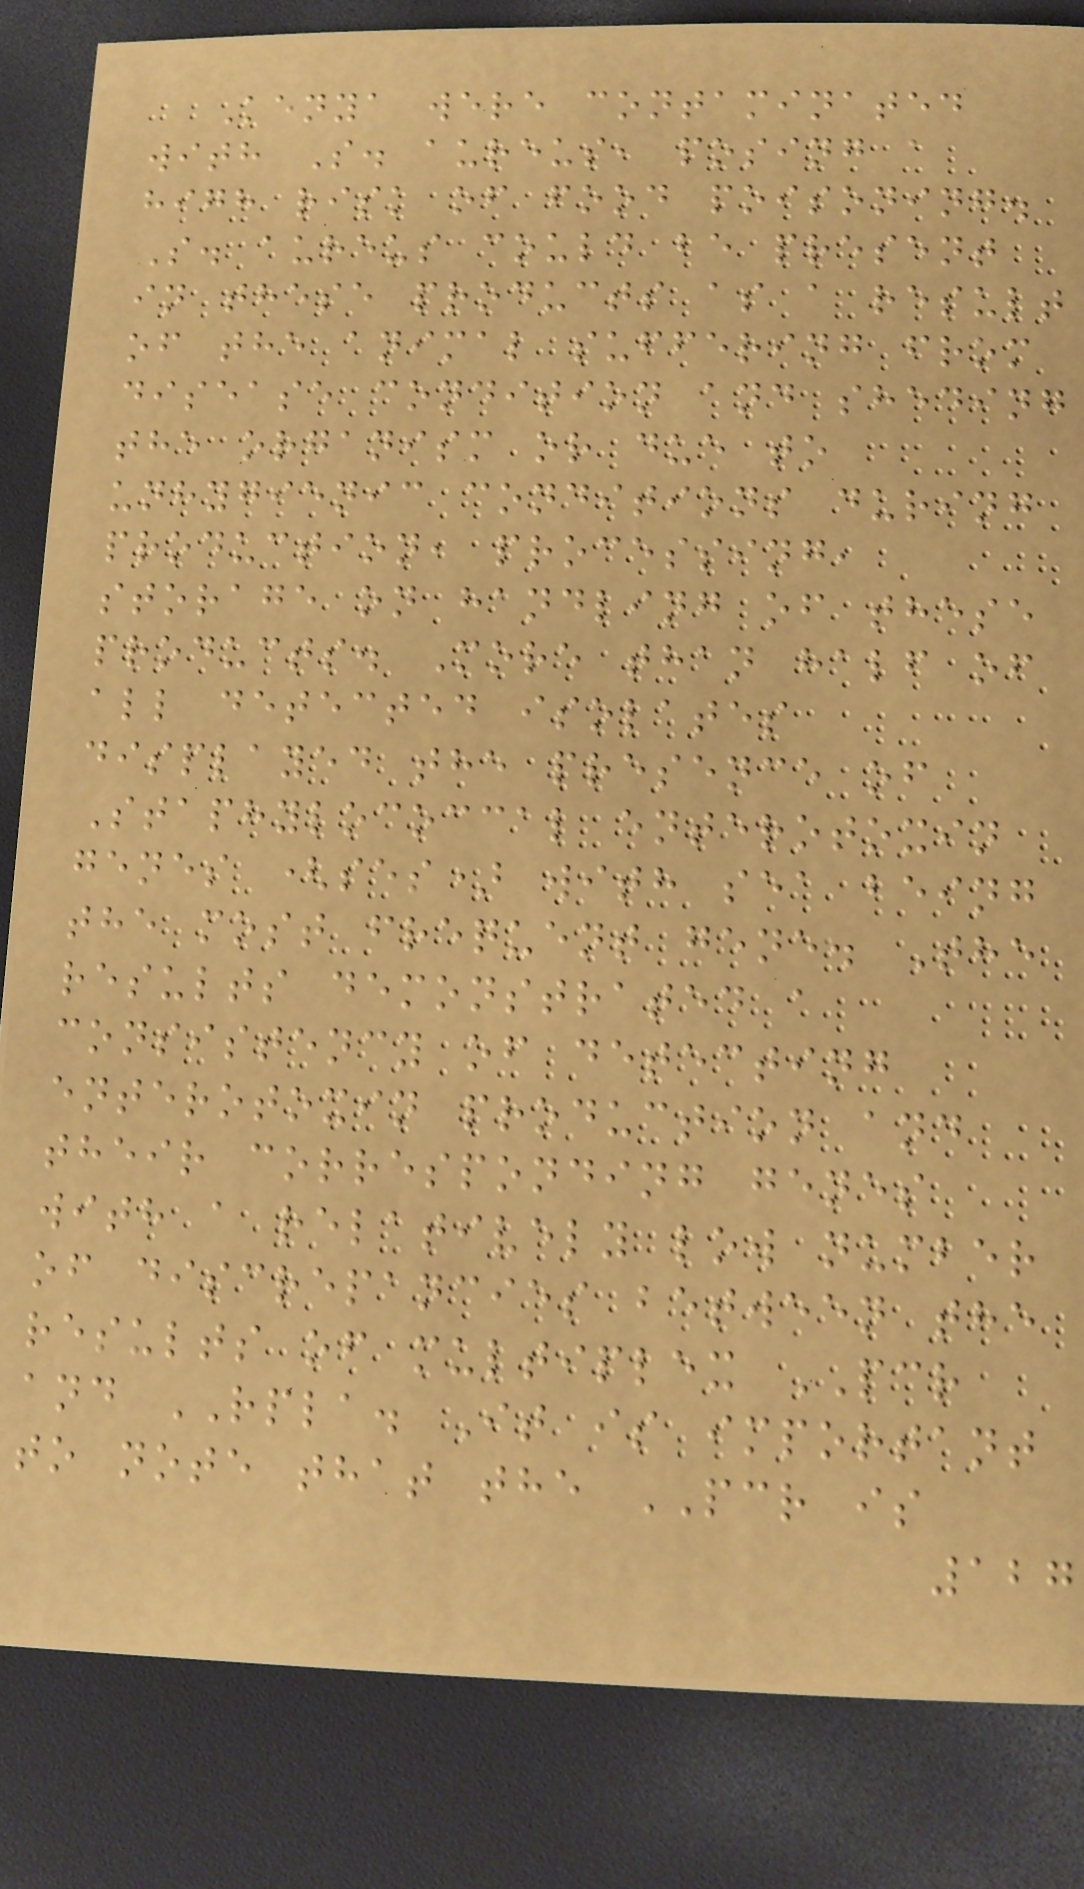Kenya were contaminated
with S. aureus, posing a
high risk of food poisoning.
S. aureus could be present
in these products as a result
of the animal suffering from
disease condition and sheding
the organism or due to
unhygienic conditions during
production, processing,
storage on handling of these
products. More than half of
all detected isolates
displayed the presence of
Staphylococcal enterotoxin
genes (ses) with sea being
the most frequent gene. The
results demonstrated a
consistency of detecting
enterotoxin production and
their corresponding genes
with a relatively low number
of discrepancies between the
results of multiplex PCR
and RPLA. It is important
to note that the PCR is
127
